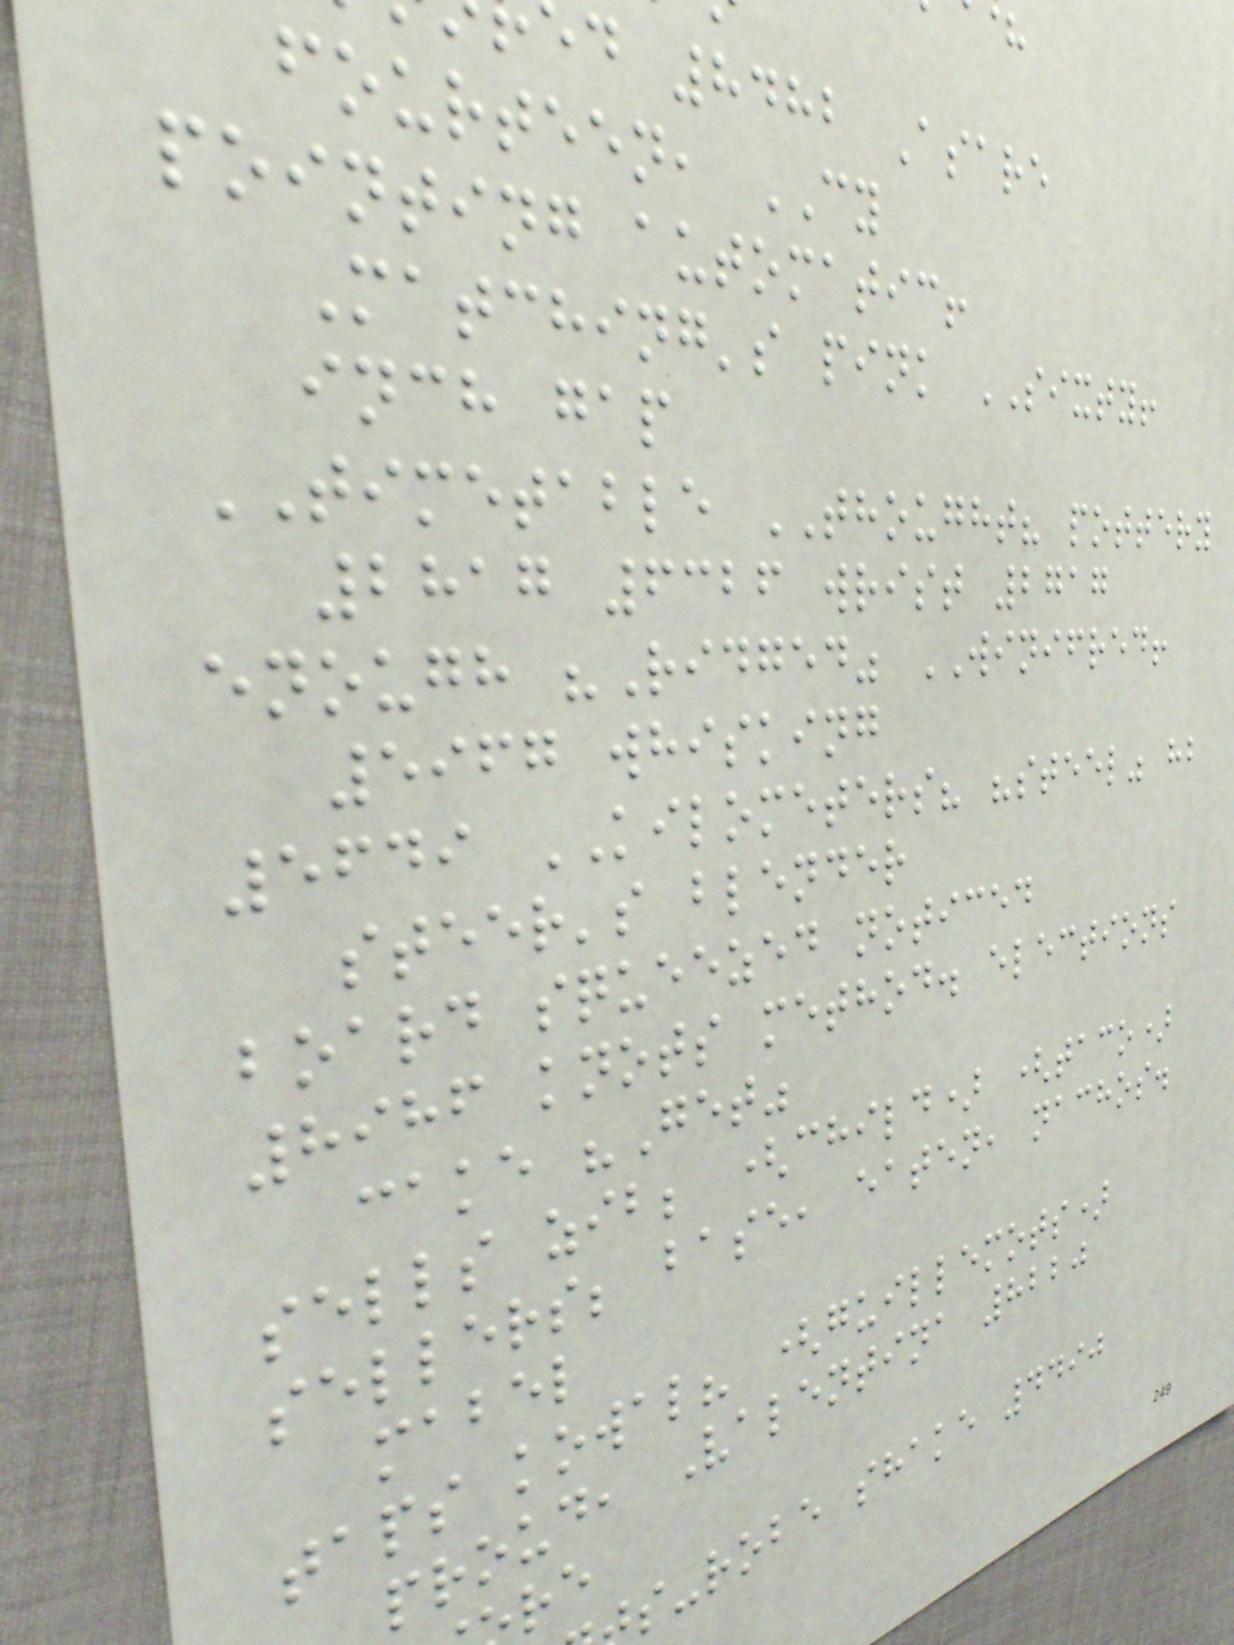d 8482 Asare
fourteen, CY
pointing automatic!
Matching's pink SIXTY!
inch gap
TIMETABLE THOUGHT? pottery
2817 6326 wrist 2717
enough "Ridged" WINIFRED!
5967 whisking
5649 KILOMETERS? "steel" hb
steer's blender
board squeezed noticed
8986 knots method. elections
cake "Get"
sells zib; (child) (taco)
sellers; base, eaten, nachos.
mabel
taps kowal? (guillemots)
proud, Valentina 8220
s-robe shake 4490
